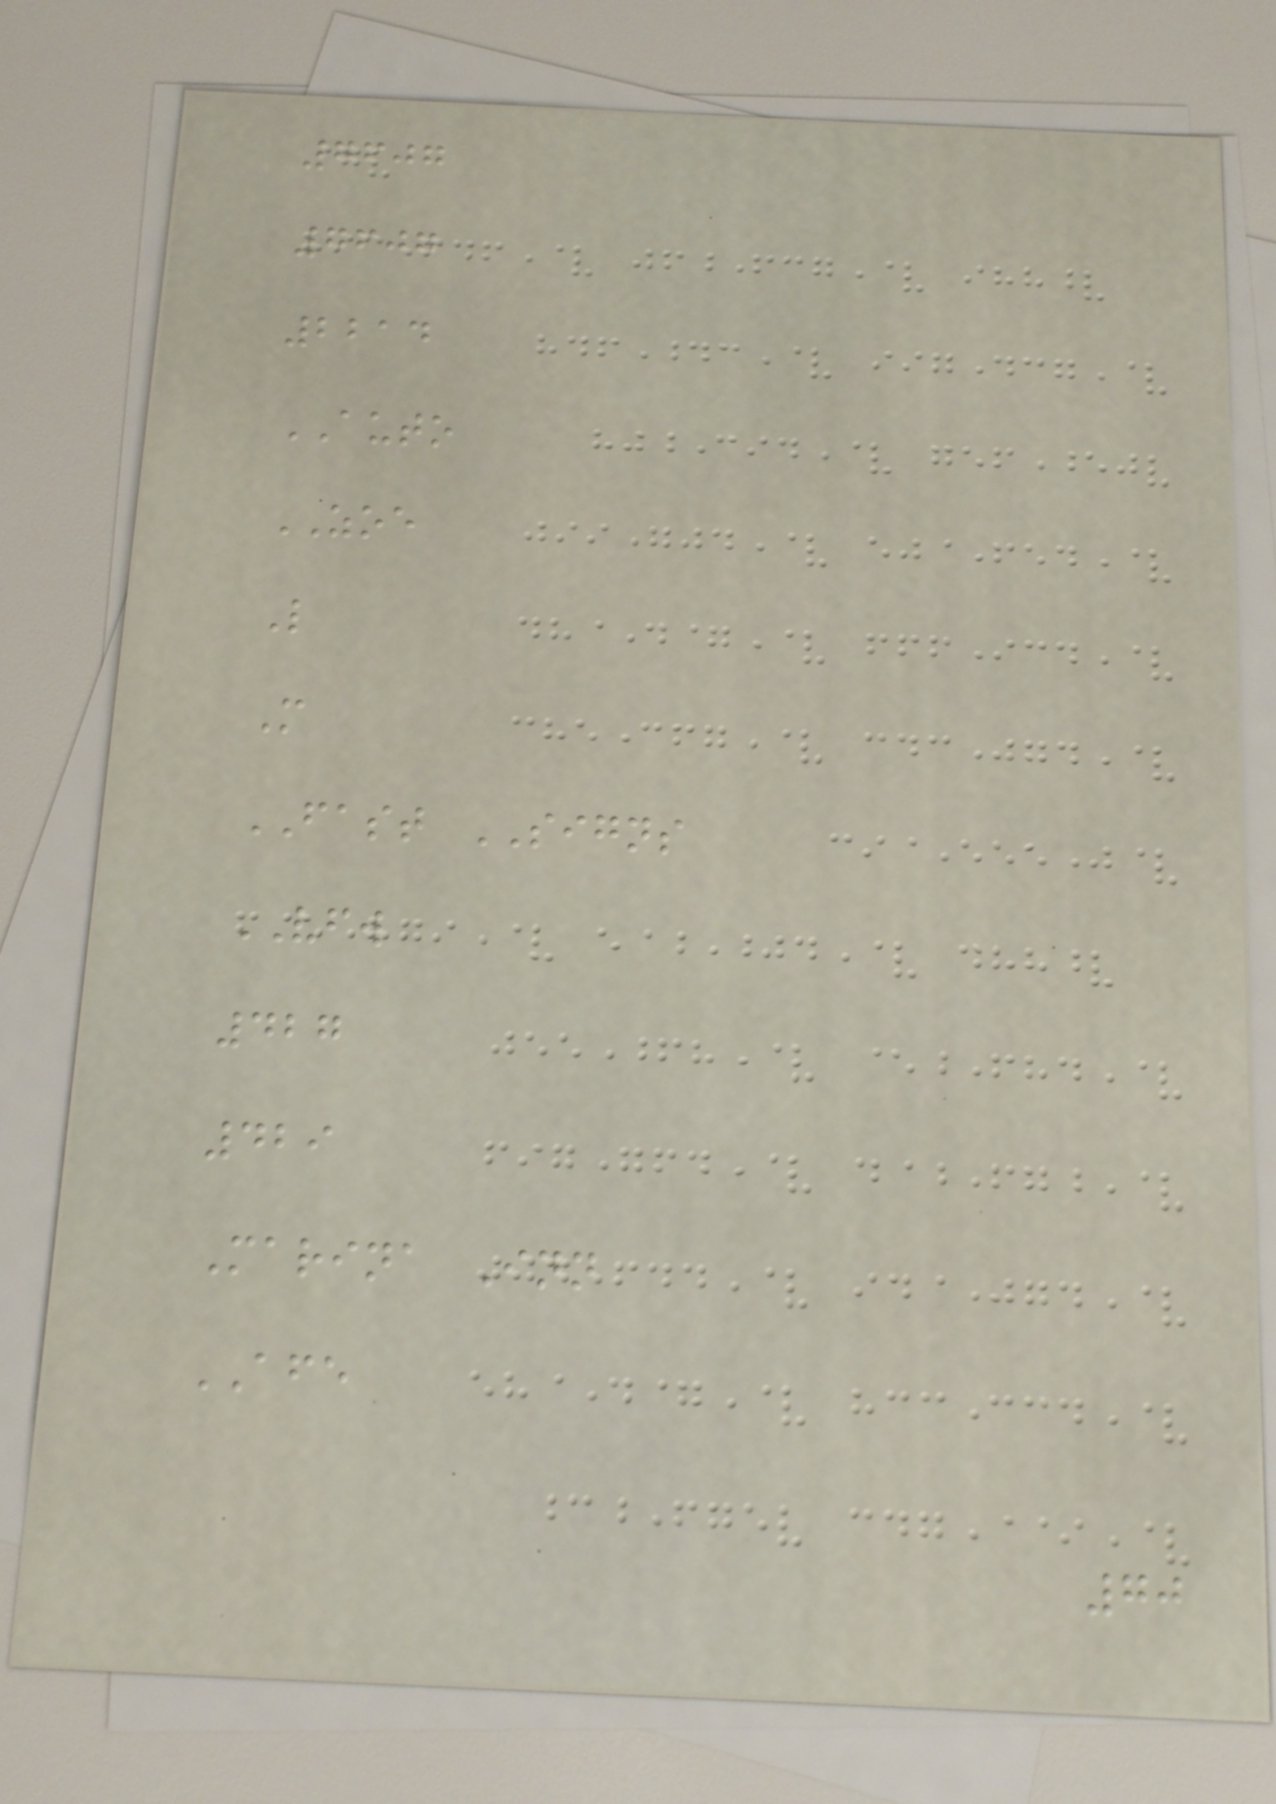7607
7607
2214
AUTO
ZOE
L
M
FAST SIGNS
VFW
427
429
Marina Inn
AFE
70
